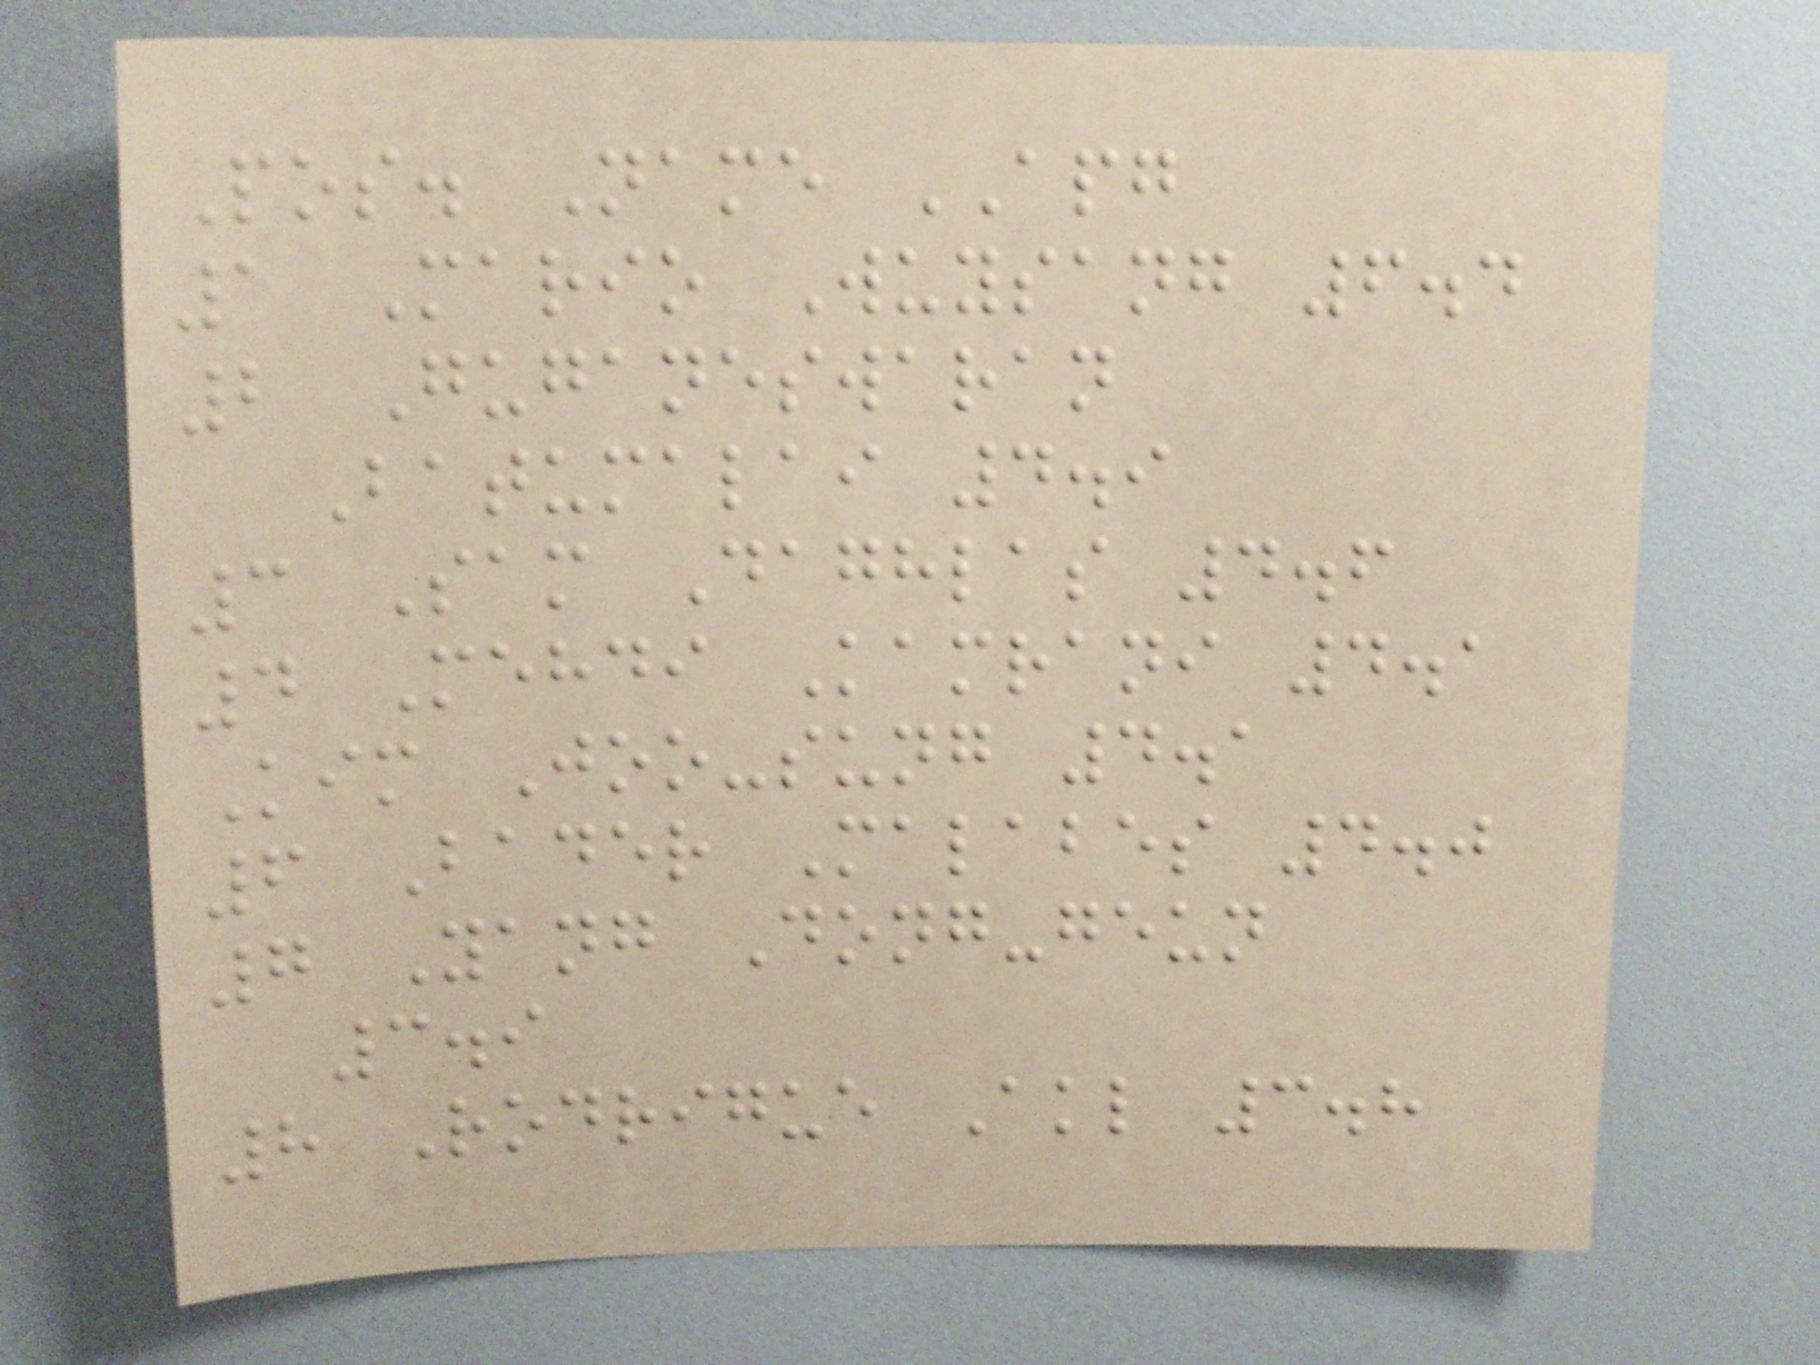Pos. Name APG
1 Mario Wuysang 6.4
2 Guganeswaran
Batumalai 4.9
3 Sam Daghlas 4.6
4 Mehdi Kamrani 4.1
Kim Joo-sung 4.1
6 Bader Malabes 4.0
7 Yang Dong-geun
3.9
8 Rodrigue Akl 3.8
